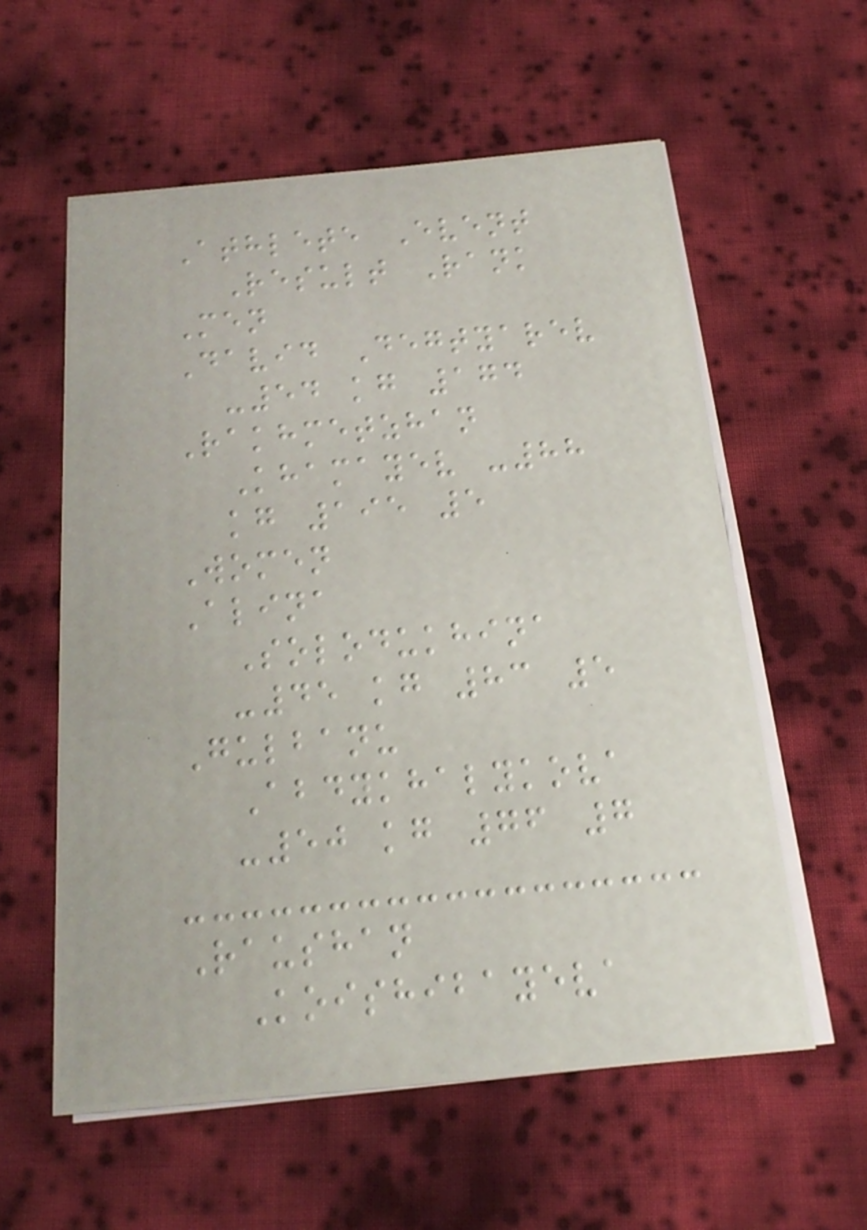Athlete Event
Result Rank
Men
David Degtyarev
-54 kg 174
Rakhmetzhan
Khamayev -88
kg 195 5
Women
Alina
Solodukhina
-45 kg 83 5
Gulbanu
Abdykhalykova
-50 kg 76 7
Raushan
Koishibayeva
